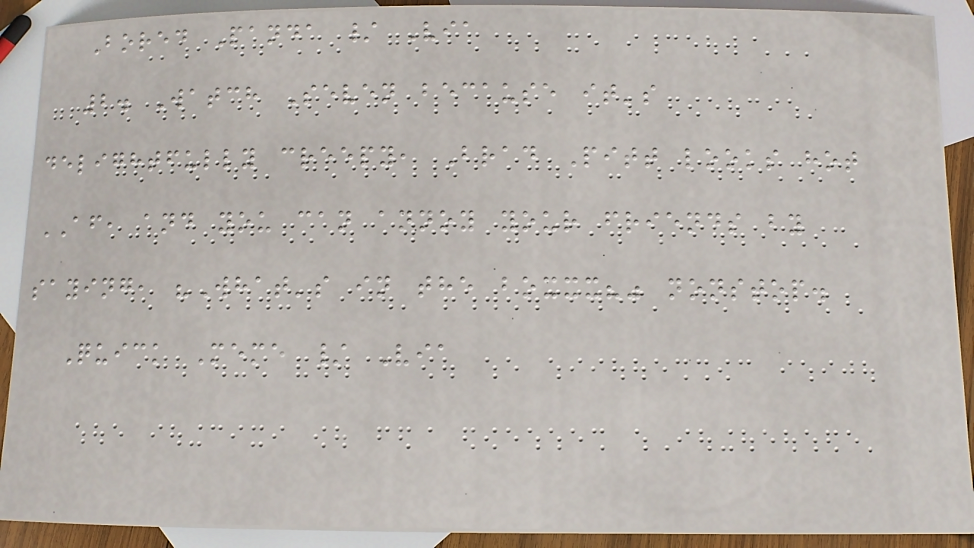Bored Panda / Via
2. Watch Seven because it's
delightfully creepy, Brad Pitt looks hot
AF, and you can annoy your friends by
saying, "What's in the boxxx?" nonstop.
Quick Meme / Via
